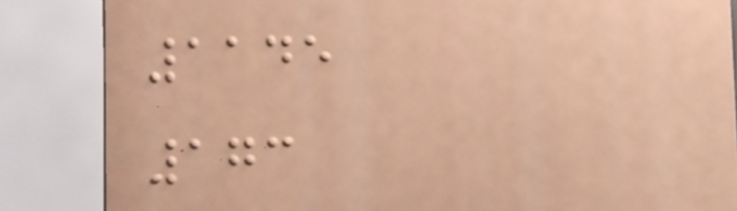1145
173
